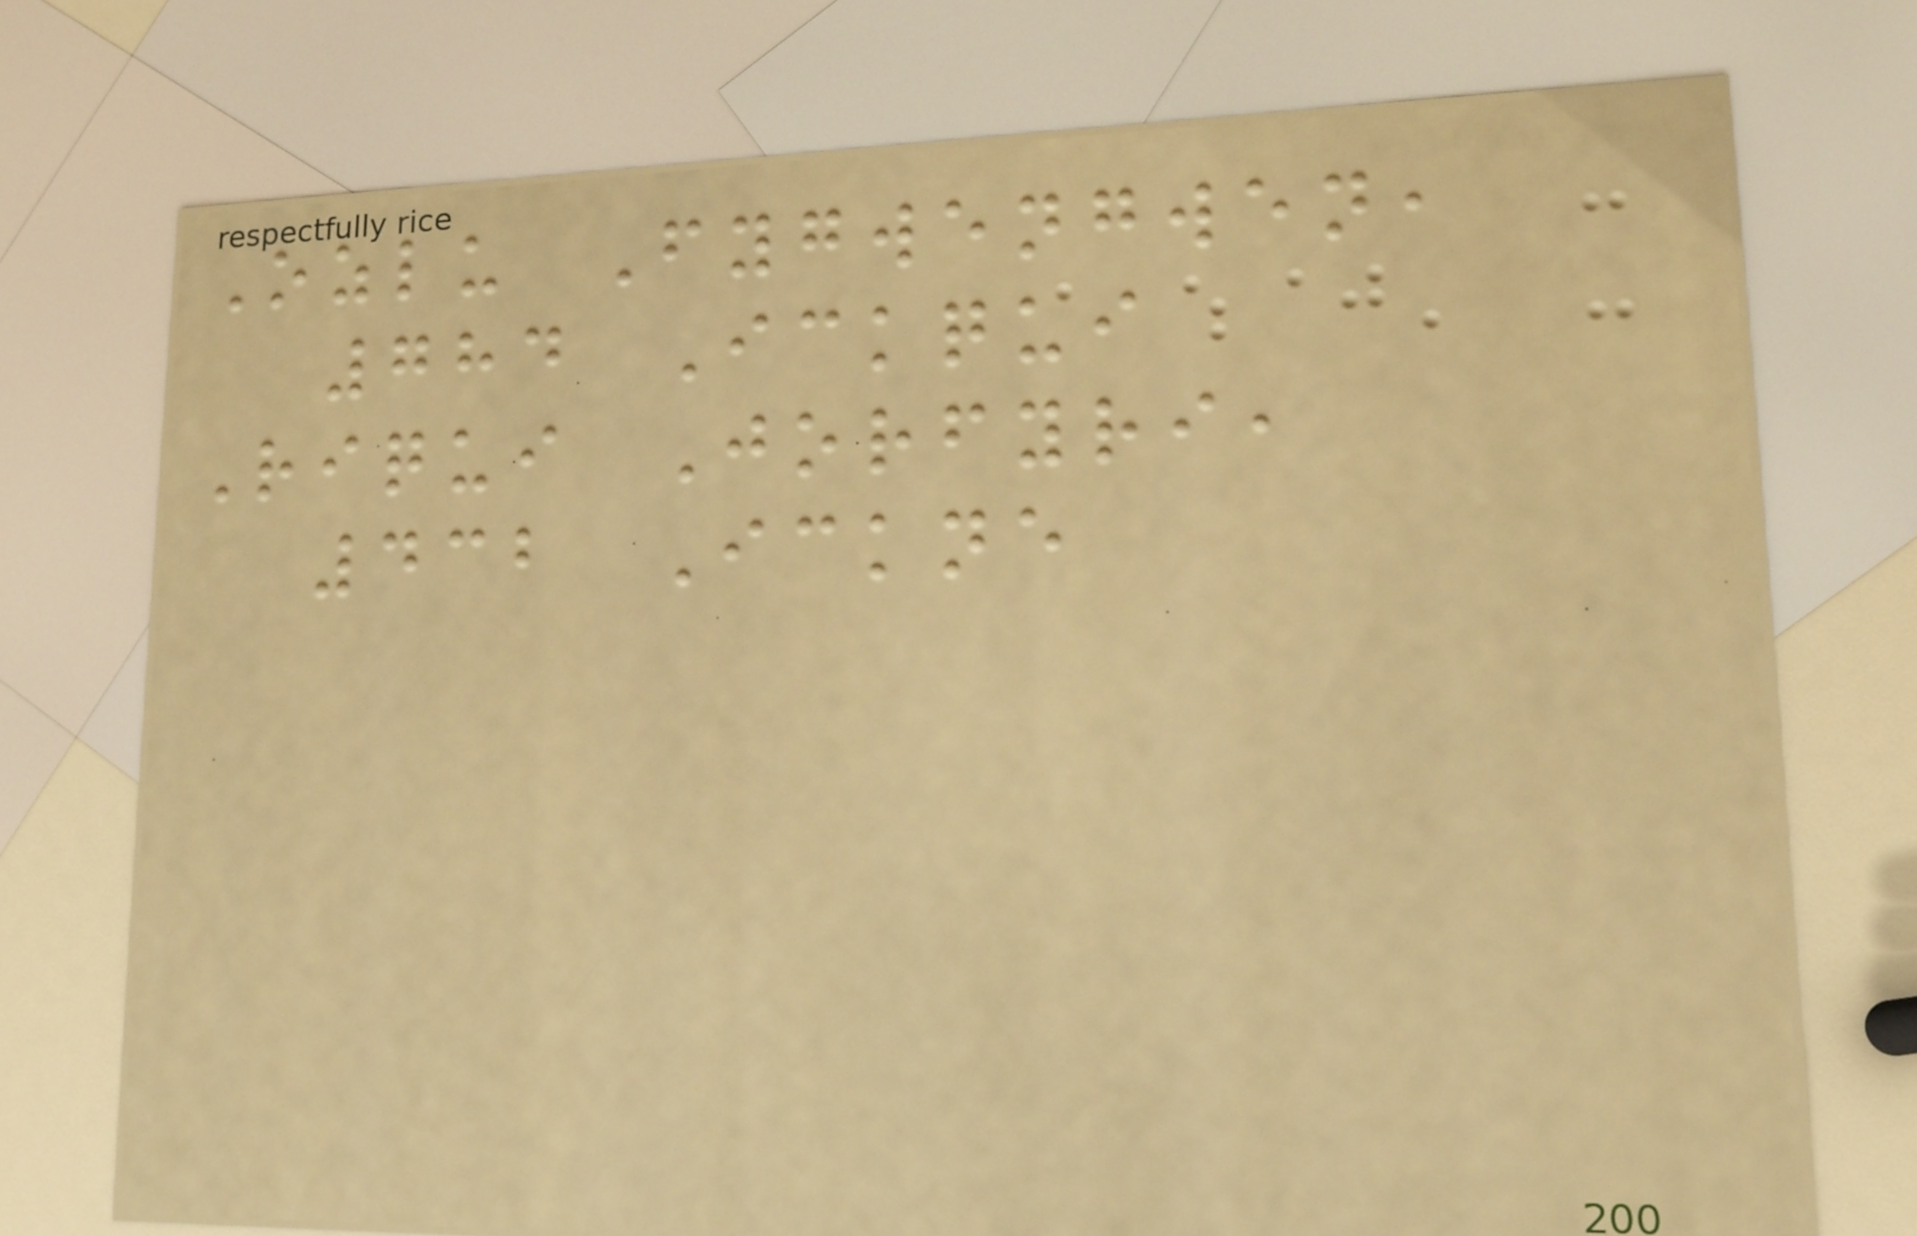Ozlu Fygwengwen,
784 Ickqui
Riqui Jorfyri,
432 Ickne
